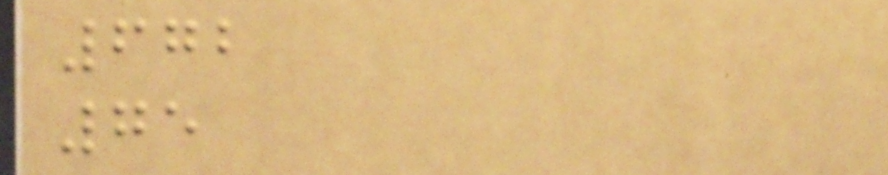672
75
